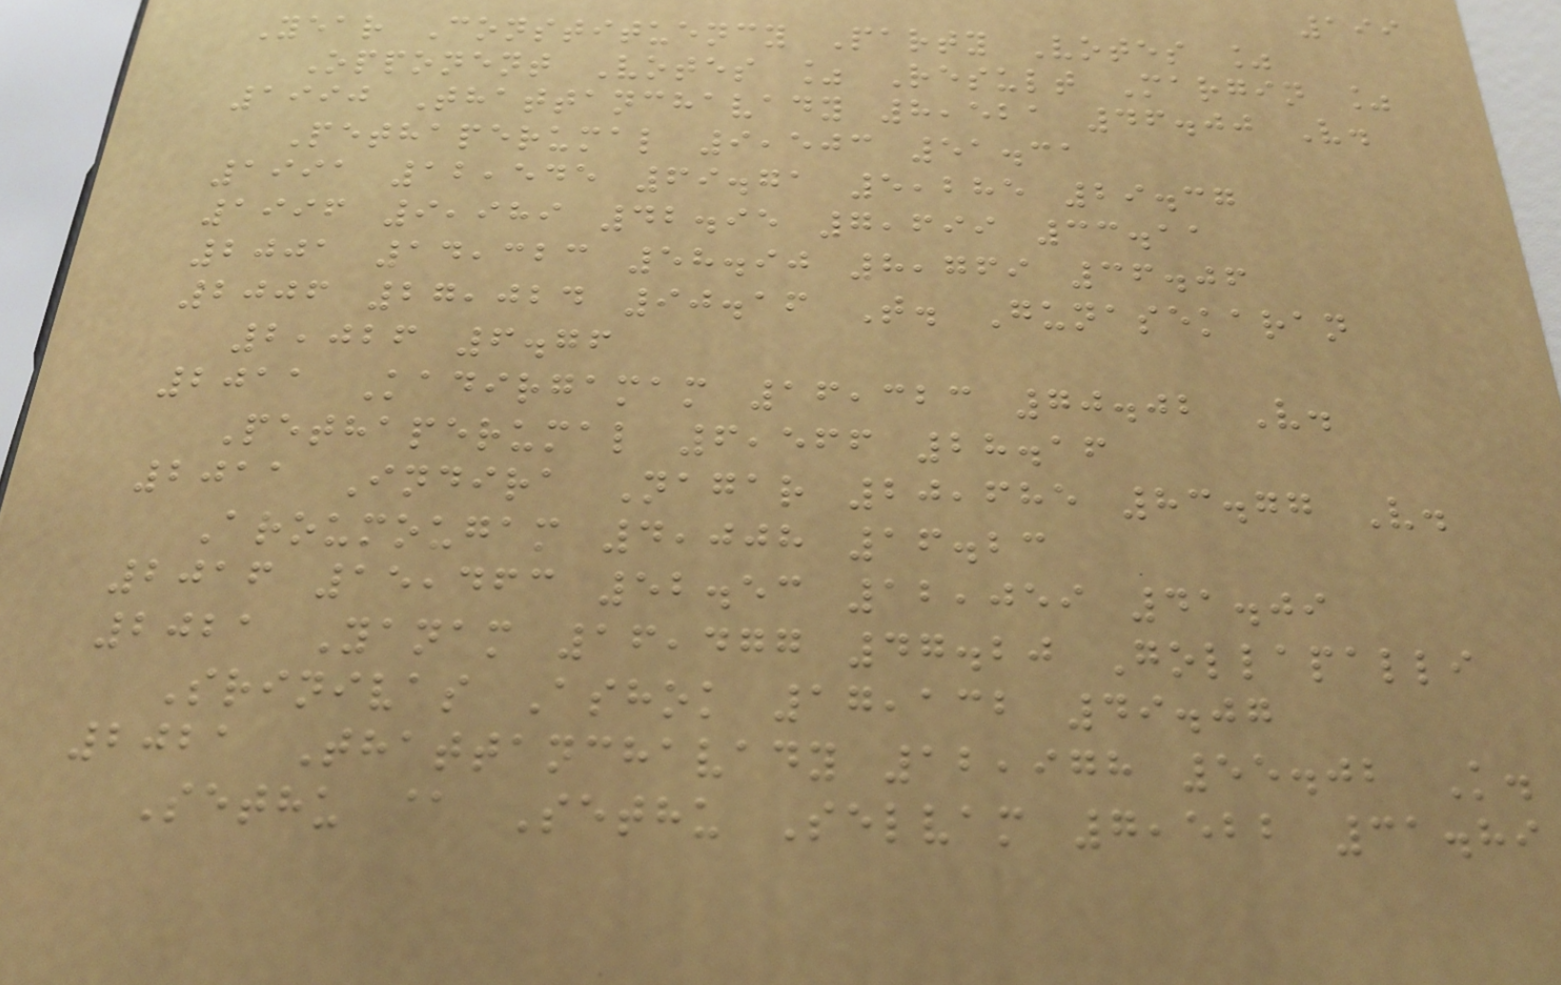199
Year Constituency Party Votes %
Opponent Votes % Result Margin %
1990 Thattanchavady 8,521 46.00 V.
Pethaperumal 9,503 51.31
1991 12,545 69.71 5,285 29.37
1996 9,989 42.95 7,699 33.11
2001 14,323 58.90 8,769 36.06
2006 27,024 90.16 T. Gunasekaran
2,026 6.76
2011 Kadirgamam 16,323 70.02 V.
Pethaperumal 6,566 28.16
2011 Indira Nagar 20,685 83.77 V.
Aroumougam 4,008 16.23
2016 15,463 52.53 12,059 41.09
2021 Yanam 16,477 47.20 Gollapalli
Srinivas Ashok 17,132 49.07
2021 Thattanchavady 12,978 55.02 K.
Sethu @ Sethu Selvam 7,522 31.89
